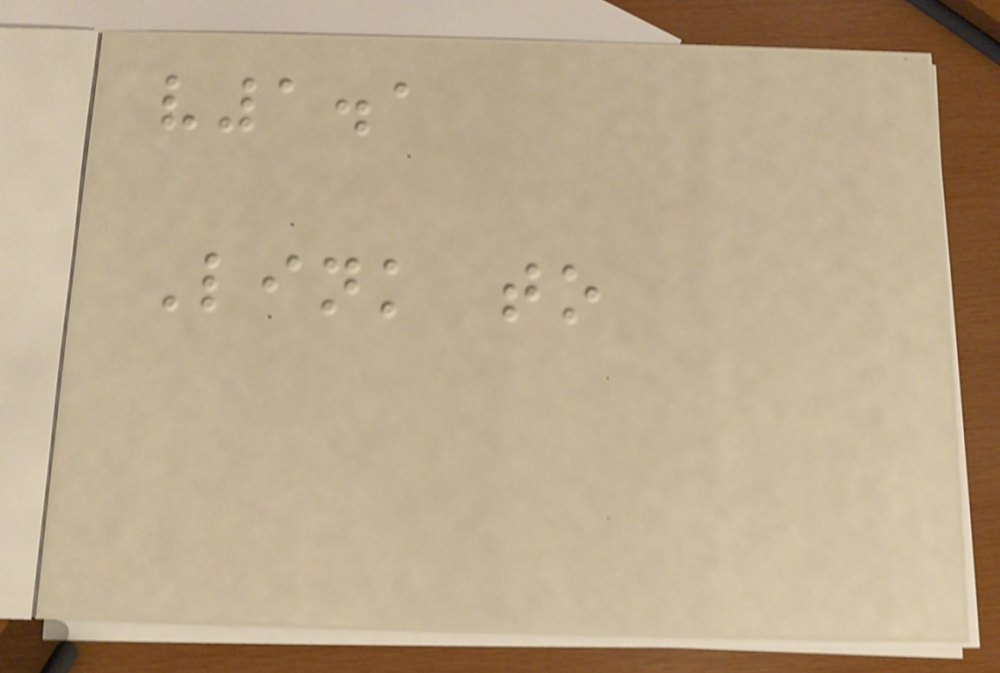v1.1
Link to
